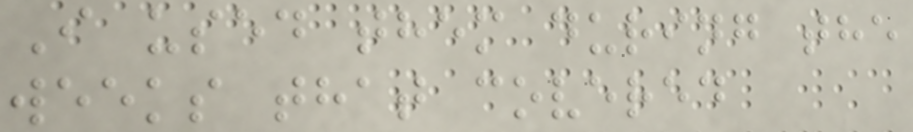I used them during the
weeks that covered
